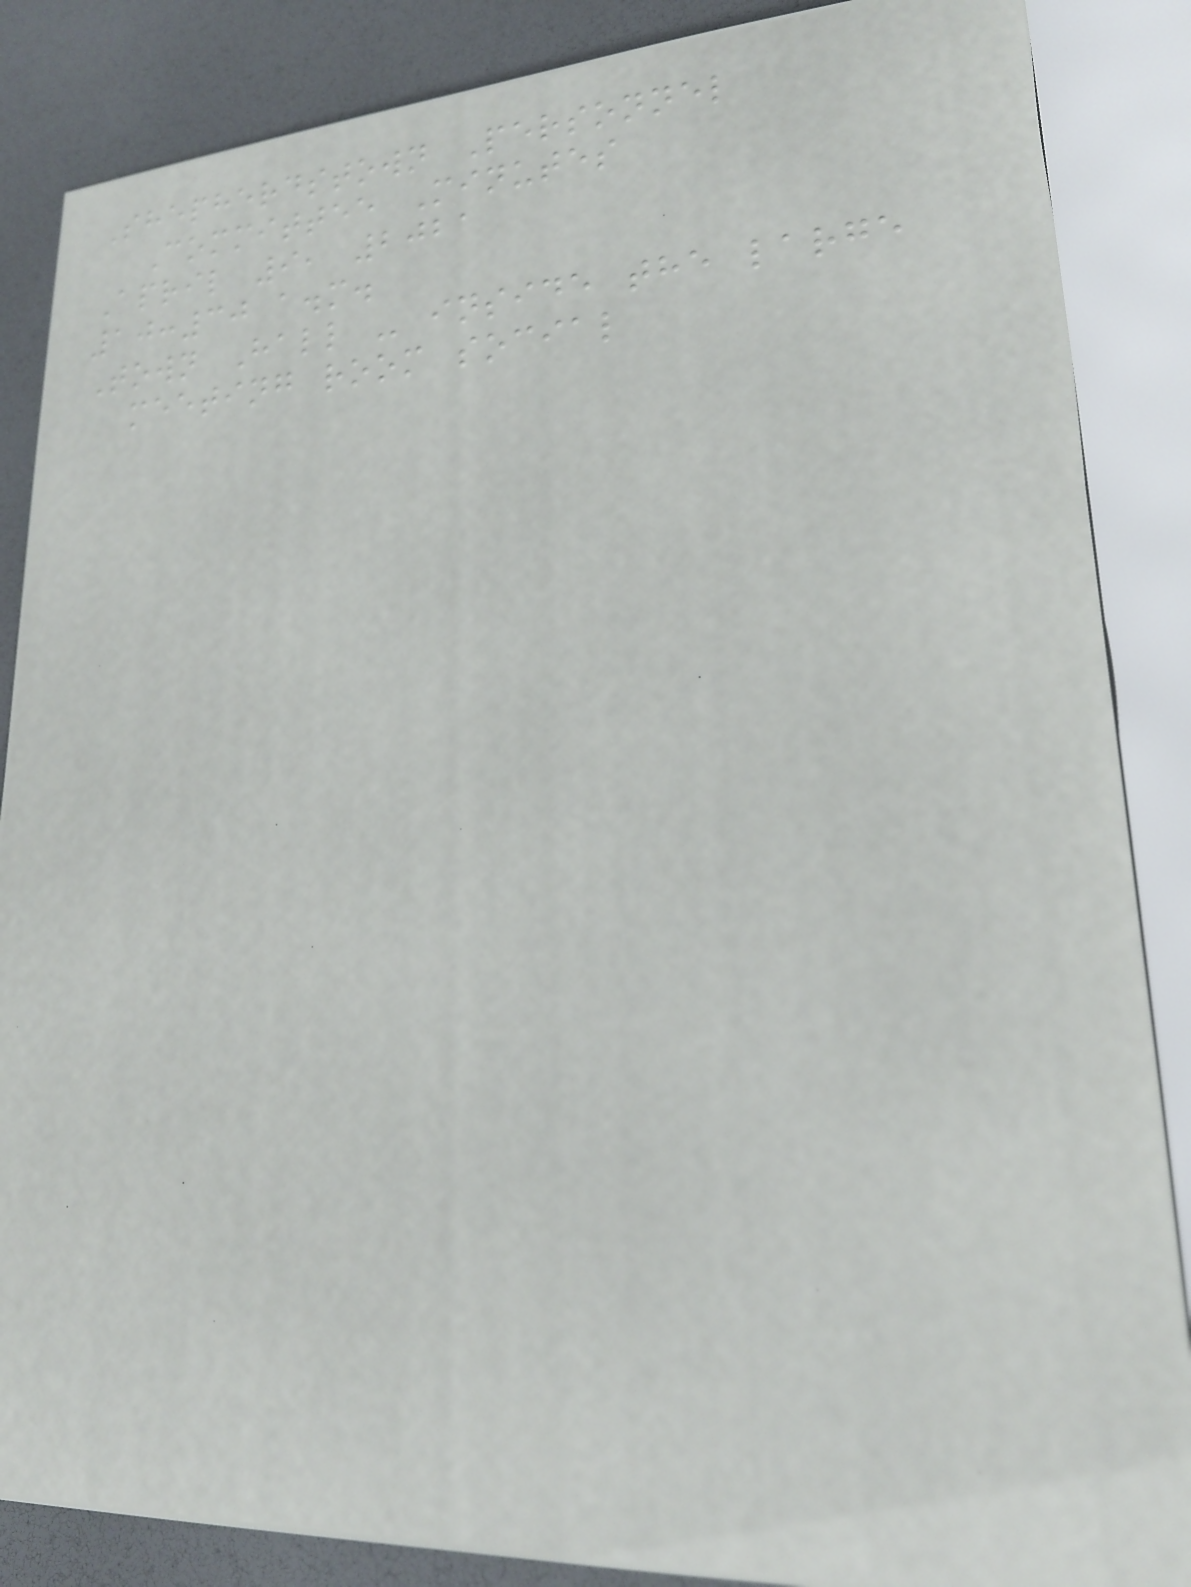Shepherdstown Personnel
Committee Minutes
April 9, 2021
10:30 a.m.
Town Hall - inside the large
meeting room social
